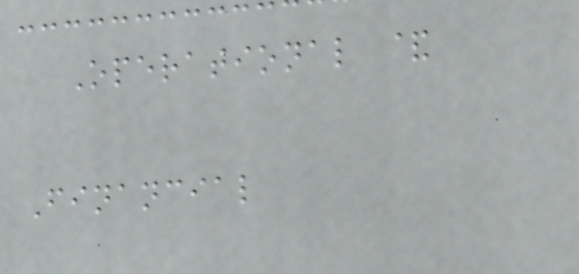Operational &
Financial
